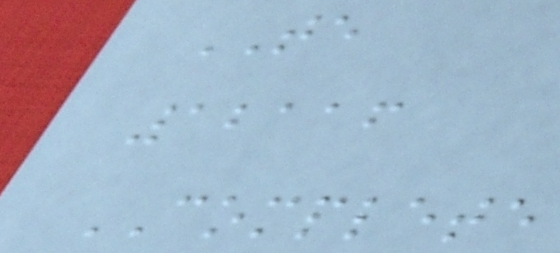TE
12116
COMPLETE
